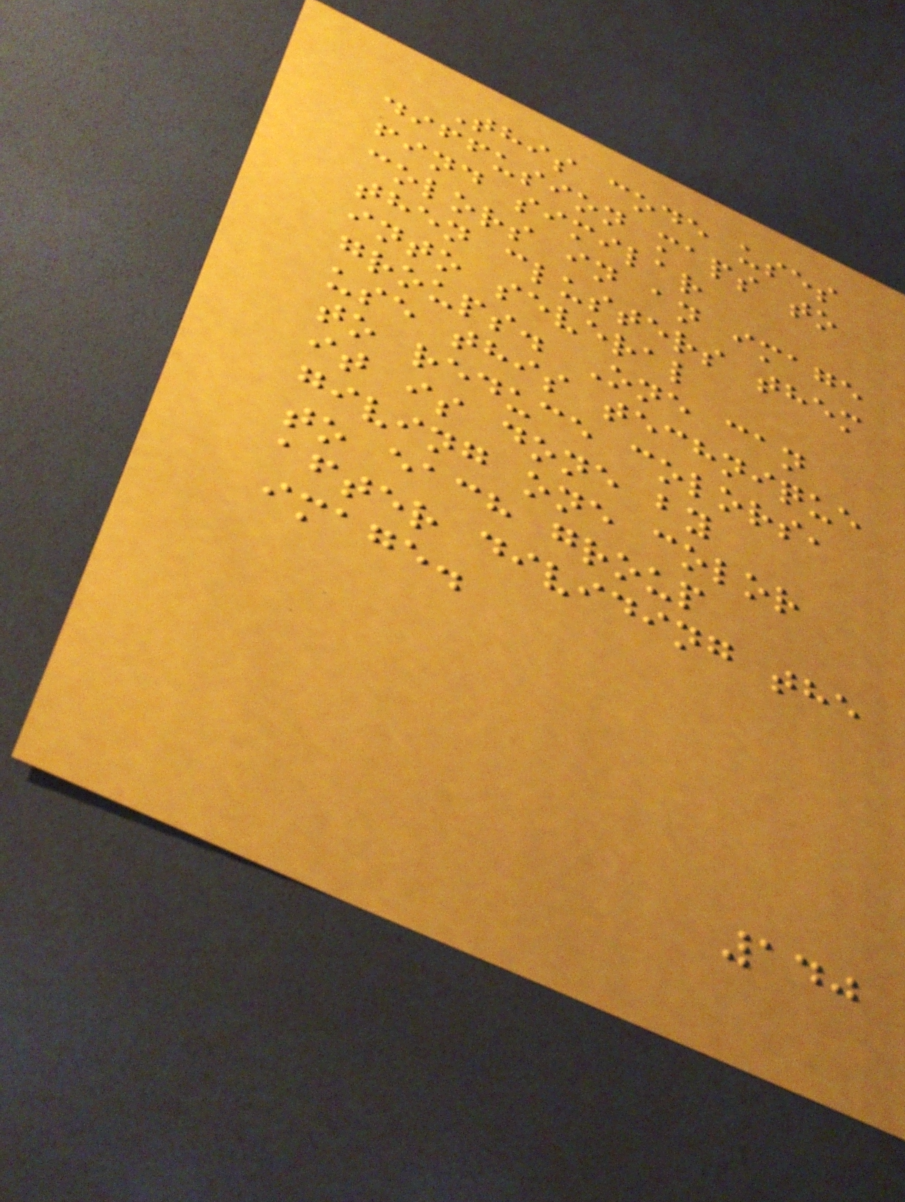This code uses
diffusion maps to
find similar
colors in an image
then clusters them
into several
groups. One can
use this technique
to reduce colors,
it is done by
giving one color
to each group
after dividing the
image.
140
